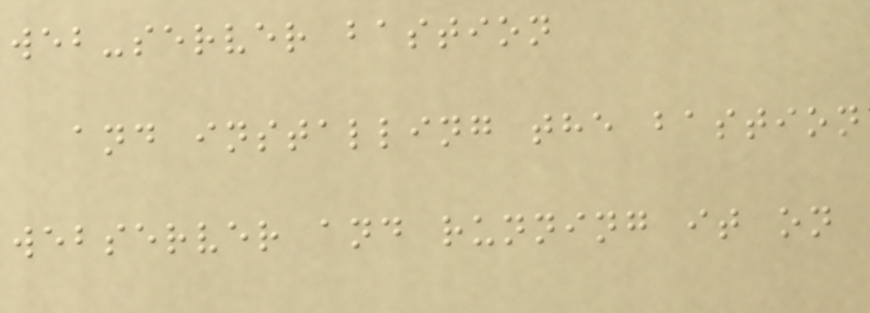web-server bastion
and installing the bastion
webserver and running it on
